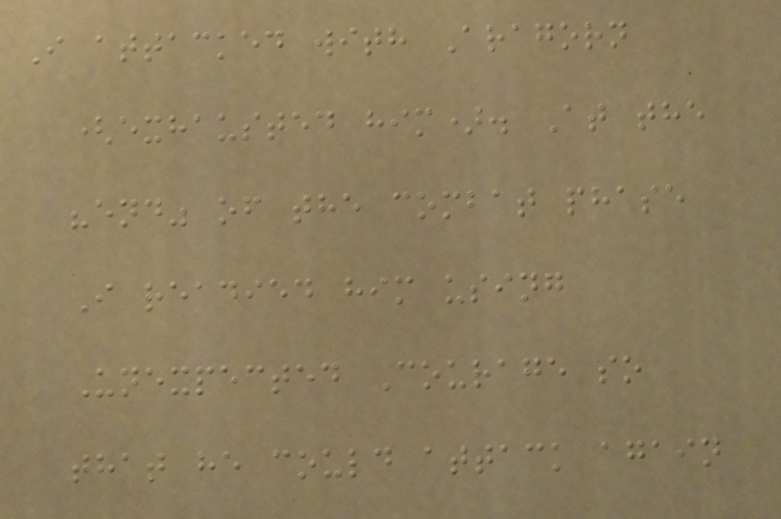I attacked with Aragorn
(exhausted him). At the
"end" of the combat phase
I readied him using
Unexpected Courage so
that he could attack again
